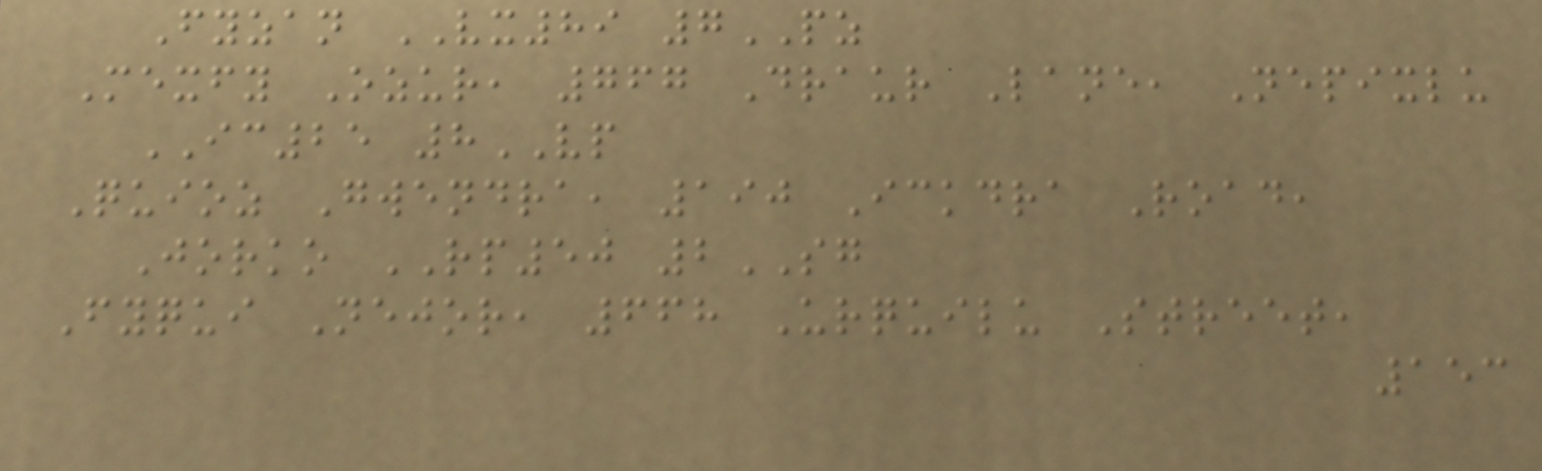Fyzan VX89 7PZ
Mexfy Ozur, 767 Draur Lane, Nepixlu
IC25 8VP
Quioz Gwendra, 190 Ickdra Road,
Jorko RP50 2SG
Fyqui Nejor, 668 Urquilu Street,
153
